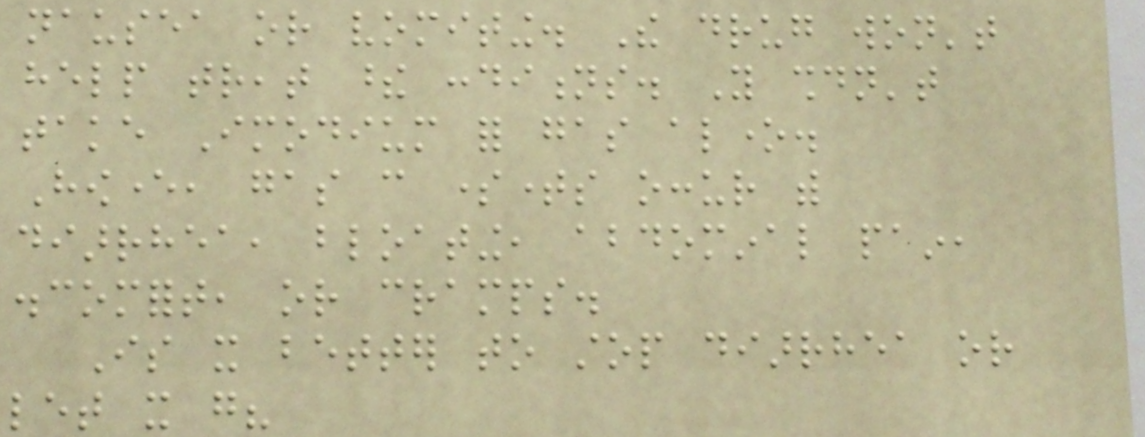nausea or vomiting. The drug won't
help treat these conditions. You shouldn't
take Imodium for gas alone.
However, gas can sometimes occur with
diarrhea, bloating, abdominal pain,
discomfort, or cramps.
Is it better to stop diarrhea or
let it go?
